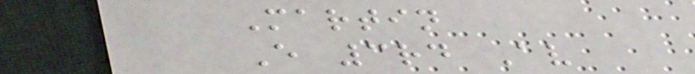Martin
E 3rd Av
